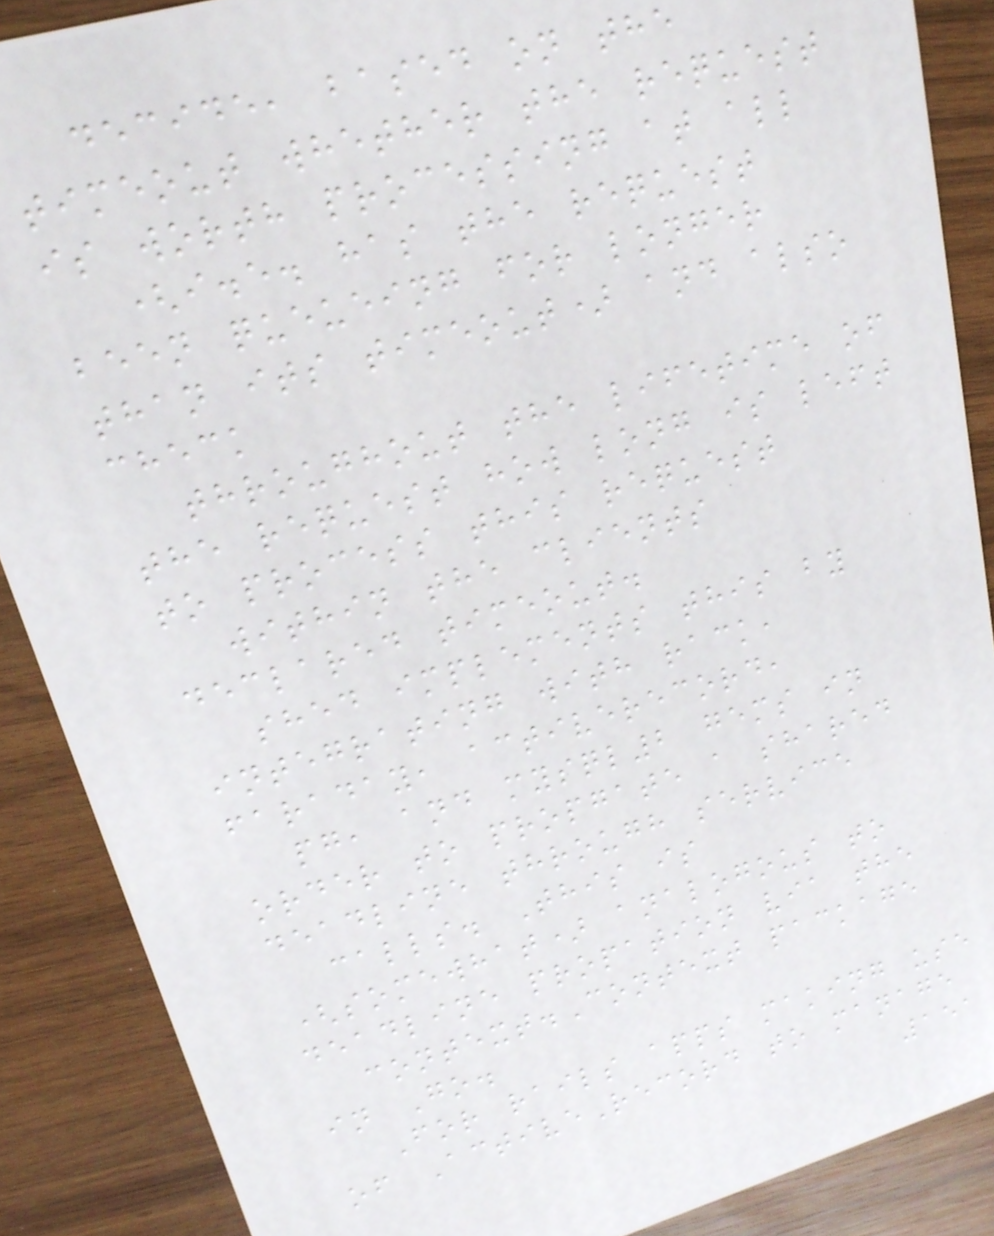decide, based on the
timeout whether the request
is worth processing at all
(i.e. has the request
been queueing for longer
than its timeout) and also
check
throughout the lifetime of
the request how long is left
to process this request
within the clients
declared timeout.
shed implements this by
integrating with rack,
faraday, activerecord,
pg, and mysql2 gems in
order to propgate a shared
deadline through service
calls. This is
(somewhat) analogous to
deadline propation via the
context.Context package
in Go.
For rails apps making use
of ActiveRecord to manage
151
